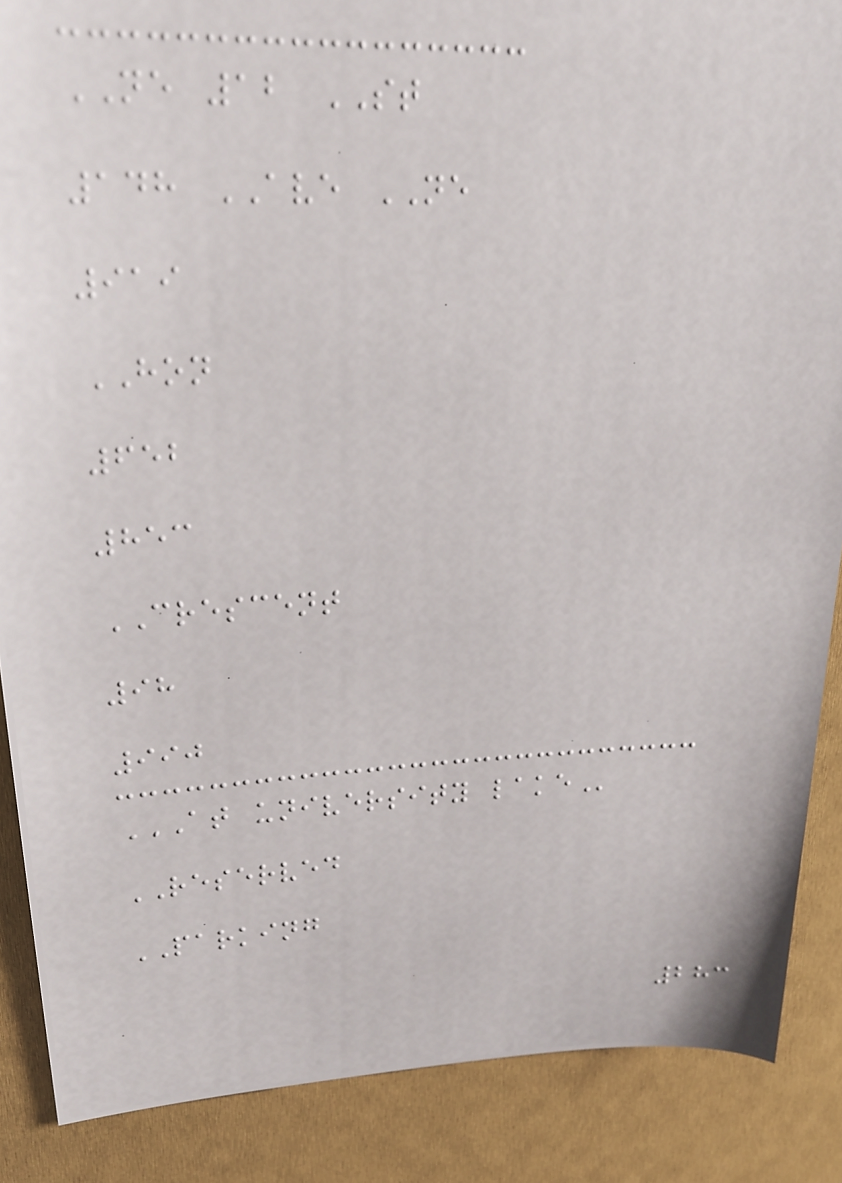NE 12 ST
148 AVE NE
919
HON
652
853
CRESCENT
98
990
AT UNIVERSITY LAKE
RESERVED
PARKING
283
